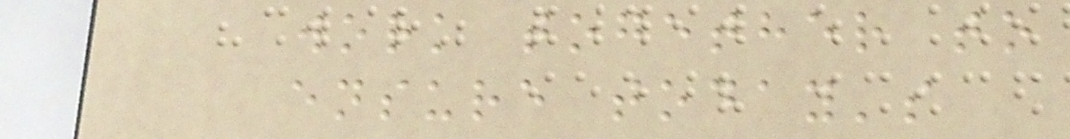work together to
ensure today's
